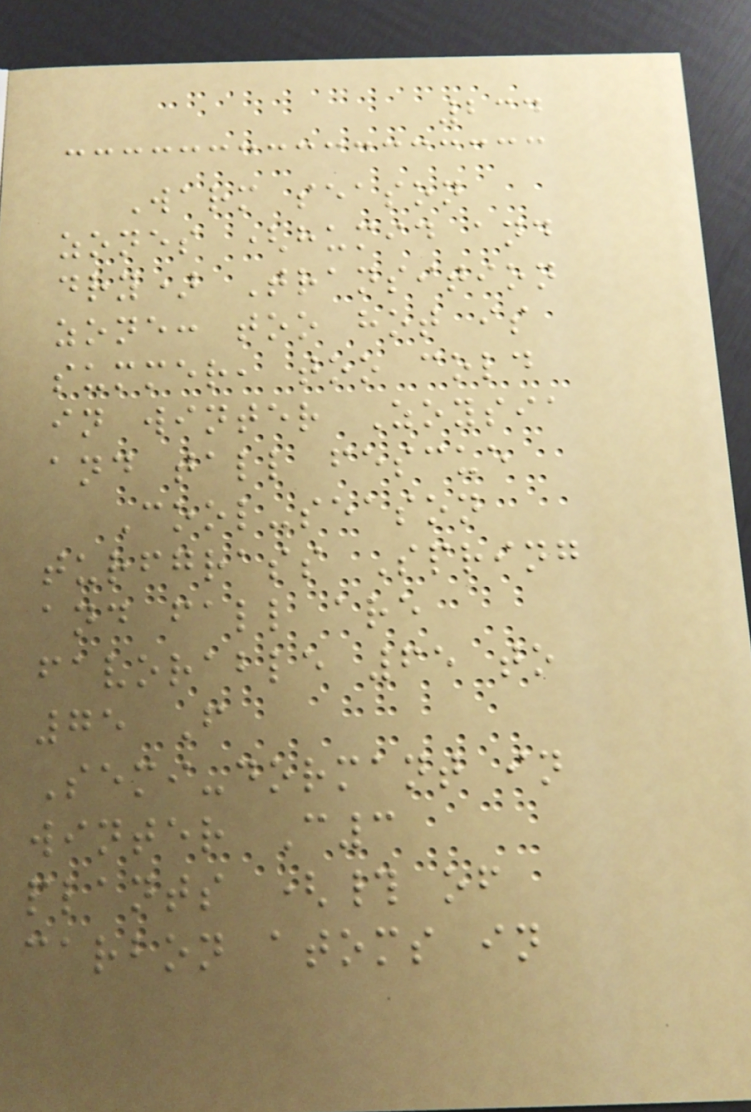234
Warm season
zones (humid and
dry) Transition
zone: too hot is
summer, too cold
in winter Zoysia
and tall fescue
Cool-season
turfgrass Spring
and fall are
favorable 65 to
75 F
Semi-dormant in
winter C3
plants (# of
carbon atoms in
